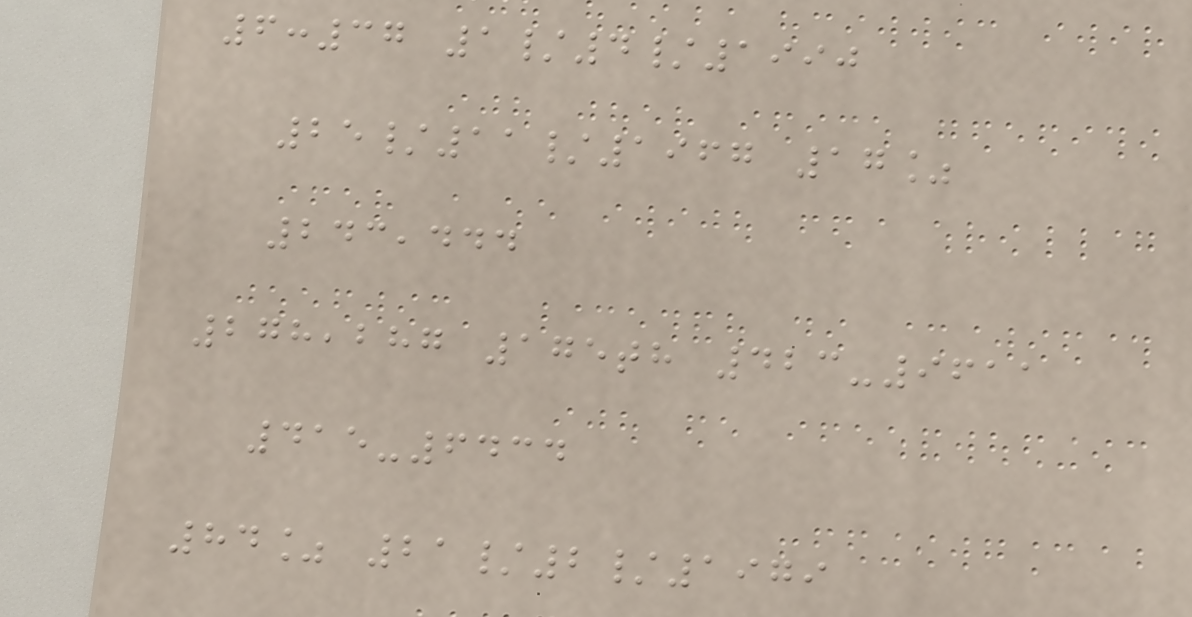6:37 1/4/1990
25/11/1967 17%
243,444
278,287 175th 423-9611
415-6434
84% 21/2/1979
